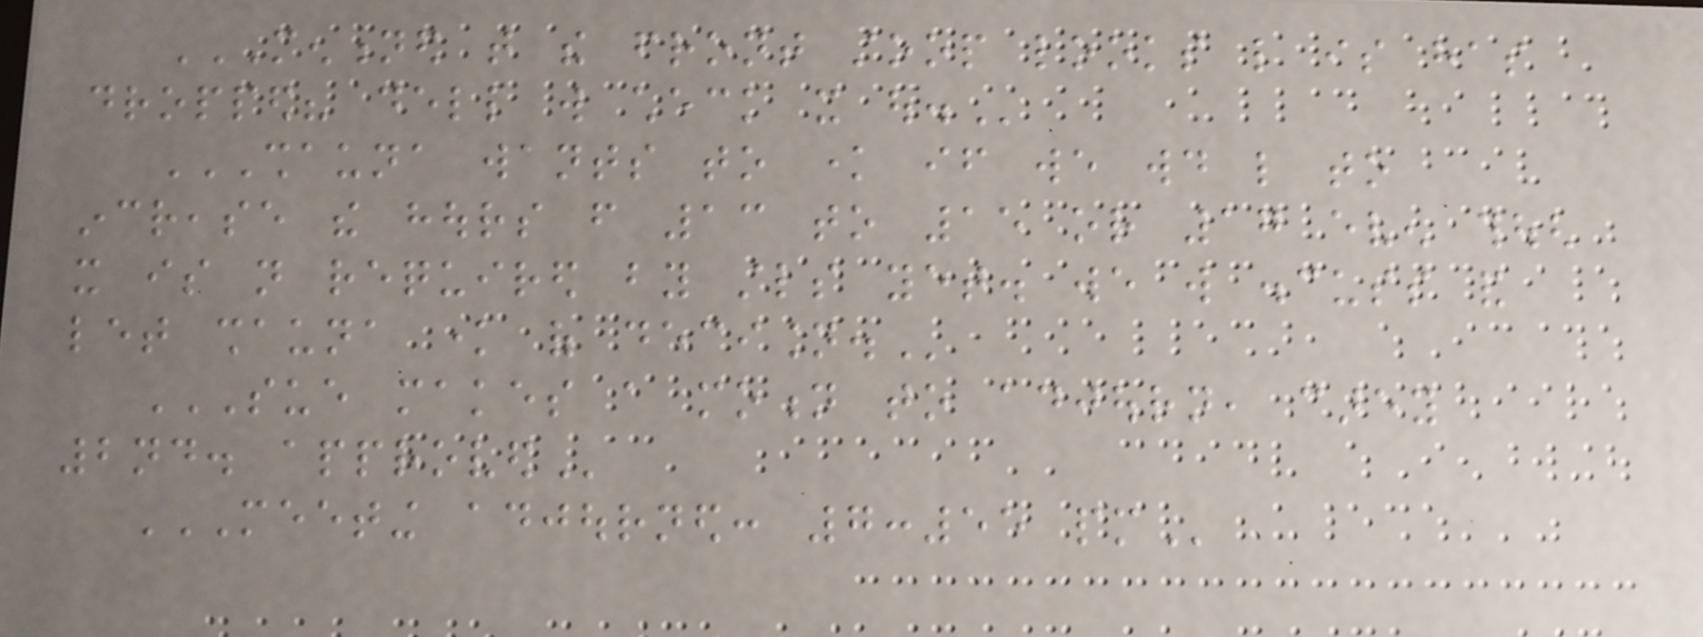MENTIONED THAT THE FRONT STOOP LOOKS LIKE IS HAS
DROPPED? DELL WILL CHECK IT OUT.
SHAUNA WANTS TO KNOW IF WE WOULD LIKE TO
INCREASE THE HOURS FROM 13 TO 15 OR 17 EVEN THOUGH
IT IS NOT REQUIRED BY STLS YET. WE WILL DISCUSS AND
LET SHAUNA KNOW OF DECISION.
SUE MAKES A MOTION TO ADJOURN, CAREY
2ND. APPROVED
MEETING ADJOURNED: 7:55 PM
